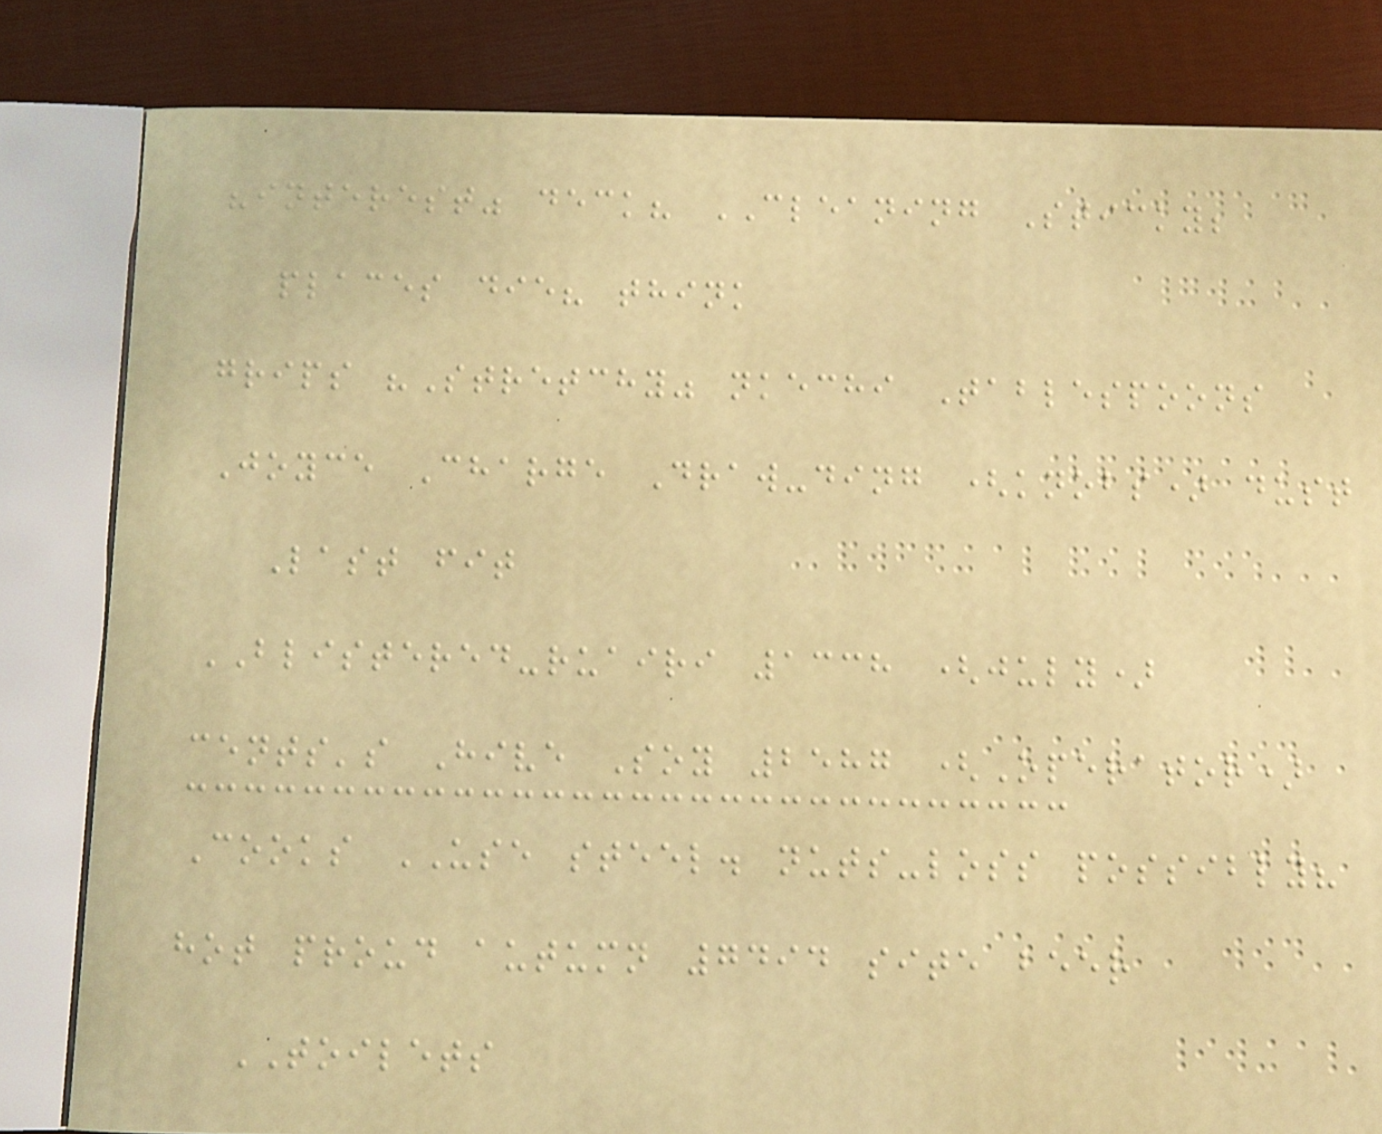"interest" deck? CLEANING Sticky;
places die? think
grips "Stretchy" nkechi Tablespoons
Joyce Charge Draw-ding (knobs) dust
Last fit
BLISTERED-ruairi 1338 (july)
cents's Hive Soy 2587 (Operator)
Cooks USE steel. nuts-loss possibly?
hot proud autumn 7494 site beer
TOILETS
